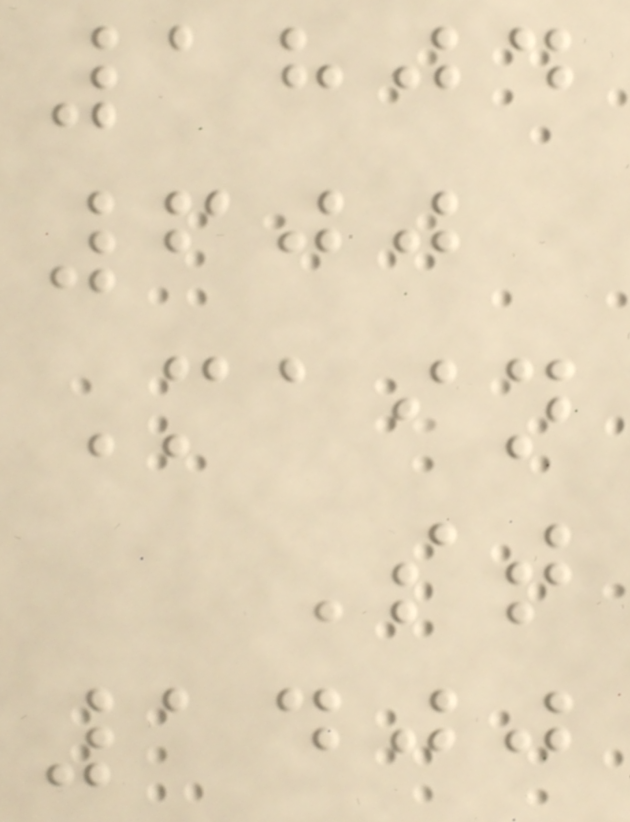1804
600
Main
St
1400
